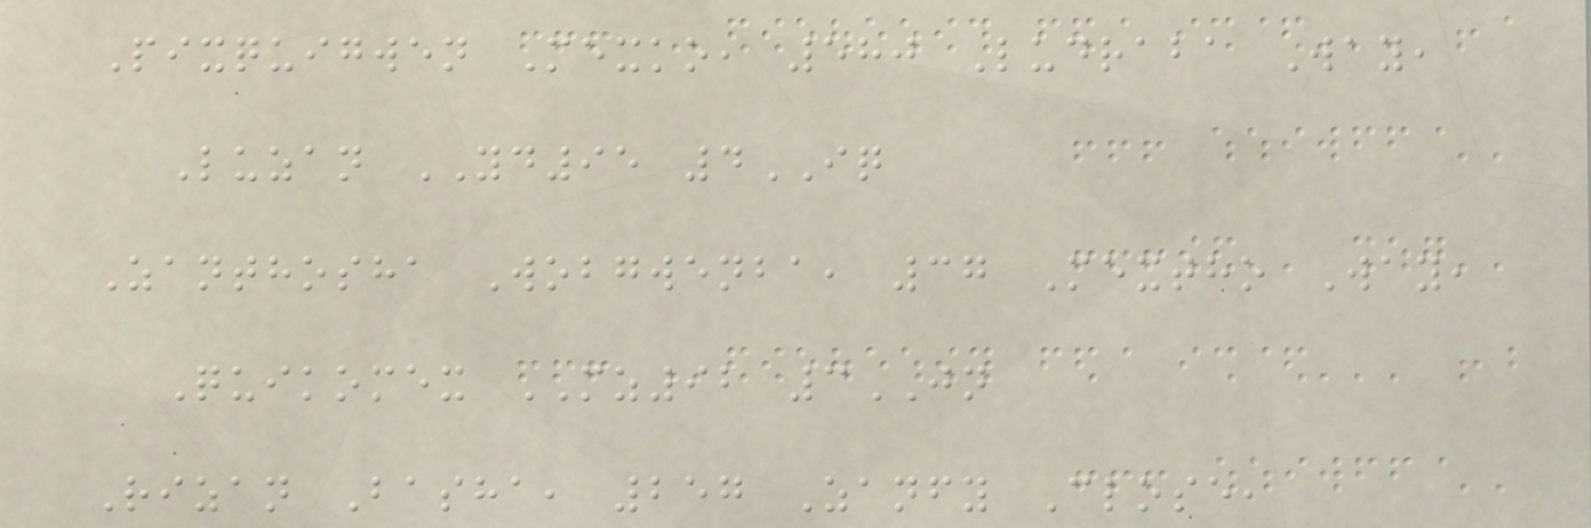Pixquigwen Mexko, 580 Ludraba Way,
Luzan YD95 4IQ
Zanthosha Wobgwenba, 37 Mextho Way,
Quikomex MZ92 3JN
Rizan Basha, 257 Zanfy Close,
